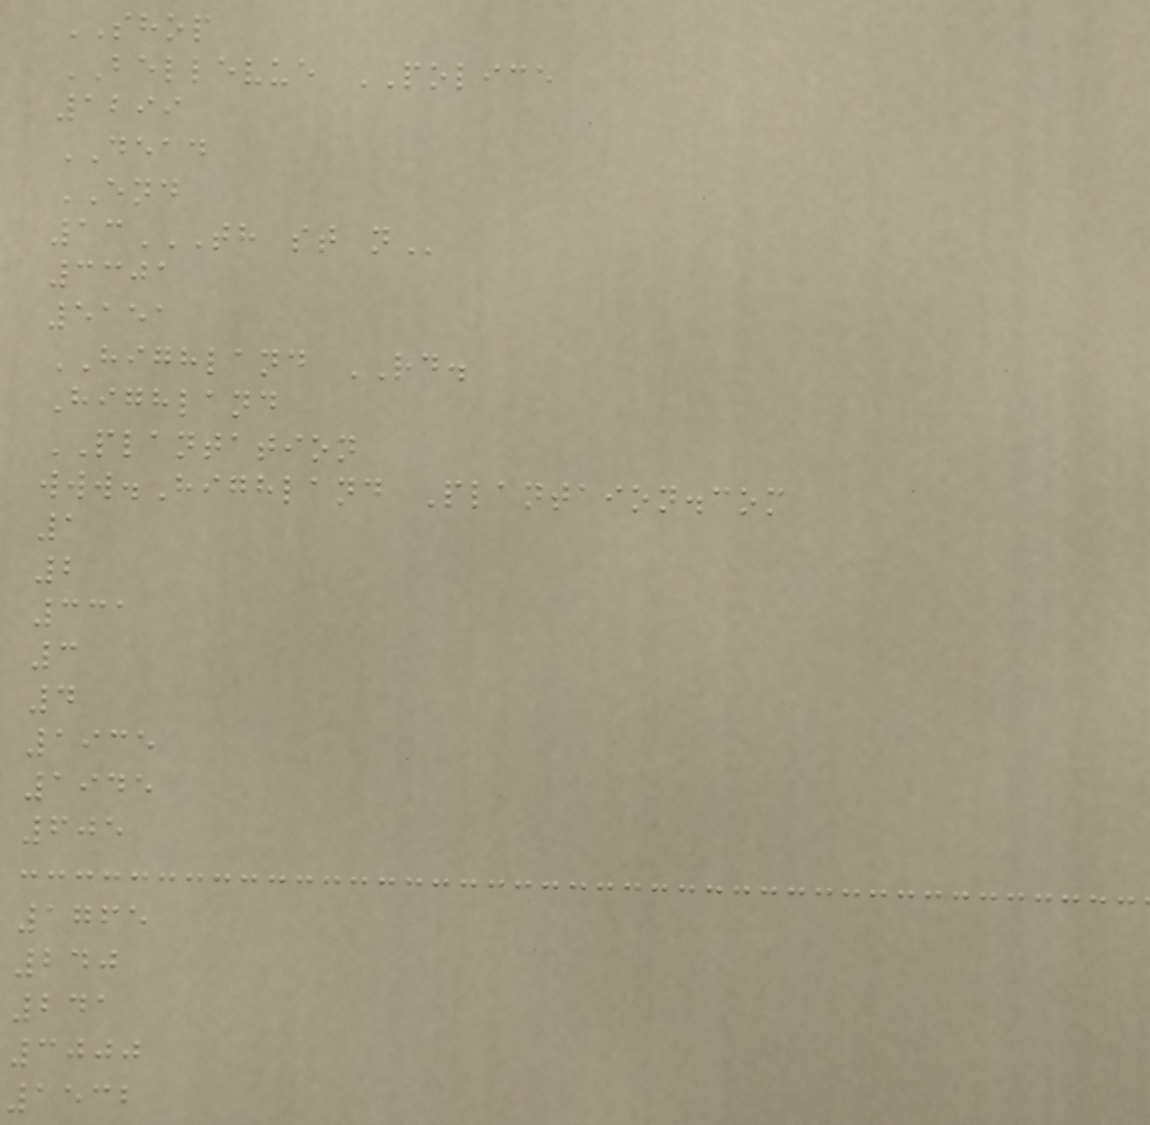SHOP
BELLEVUE POLICE
1299
DEAD
END
13TH ST N
3301
5151
HIGHLAND RD.
Highland
PLANTATION
www.Highland Plantaion.com
1
2
331
3
4
1935
1945
605
1765
240
241
3000
1532
